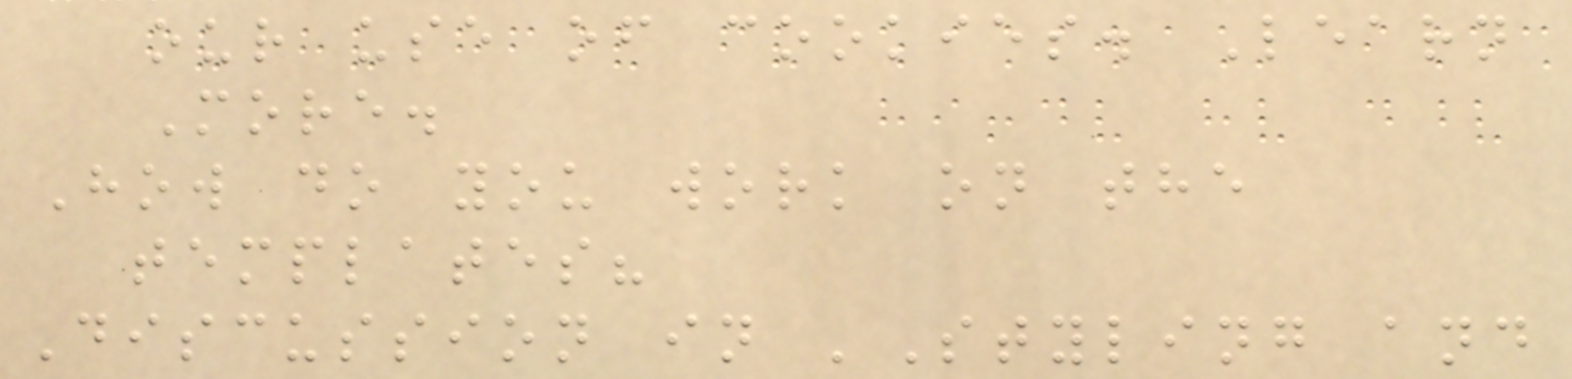our use of cookies. Learn
More.
How do you work on the
templates?
Discussion in 'Styling and
